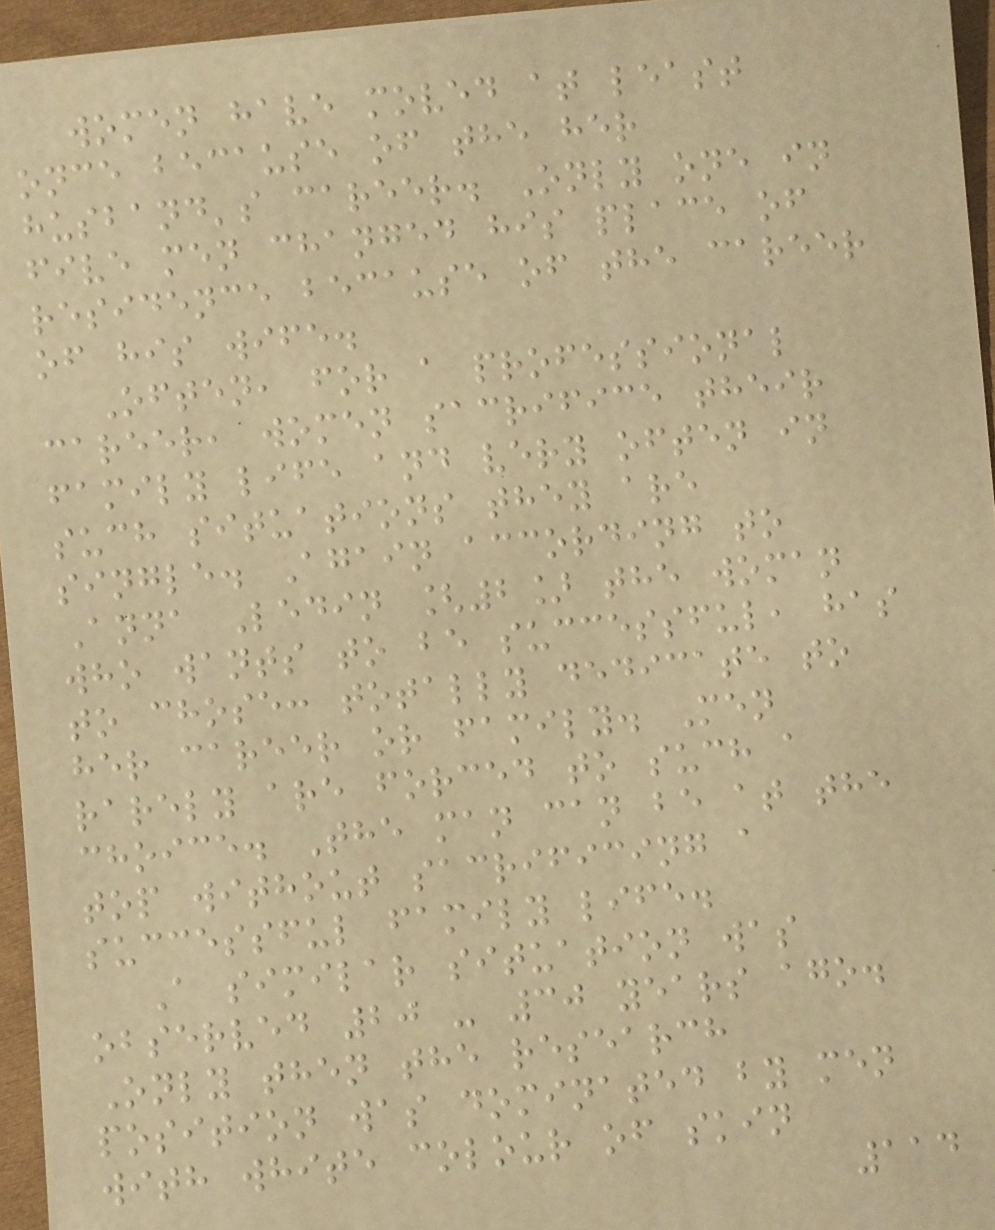women have moved at least
once because of the her
husband's career. Only one in
five men changed his place of
residence because of the career
of his wife.
Often, for a professional
career, women sacrifice their
family life and very often in
such situations they are
single. Again according to
Anna Ledin [2] the woman
who wants to be successful, has
to chose: totally dedicate to
her career or family. Men
rarely are forced to such a
choice. The man can be at the
top without sacrificing a
successful family life.
A similar situation was
observed 20 - 30 years ago.
Only then the research
position was dominated by men
with white colour of skin
114
